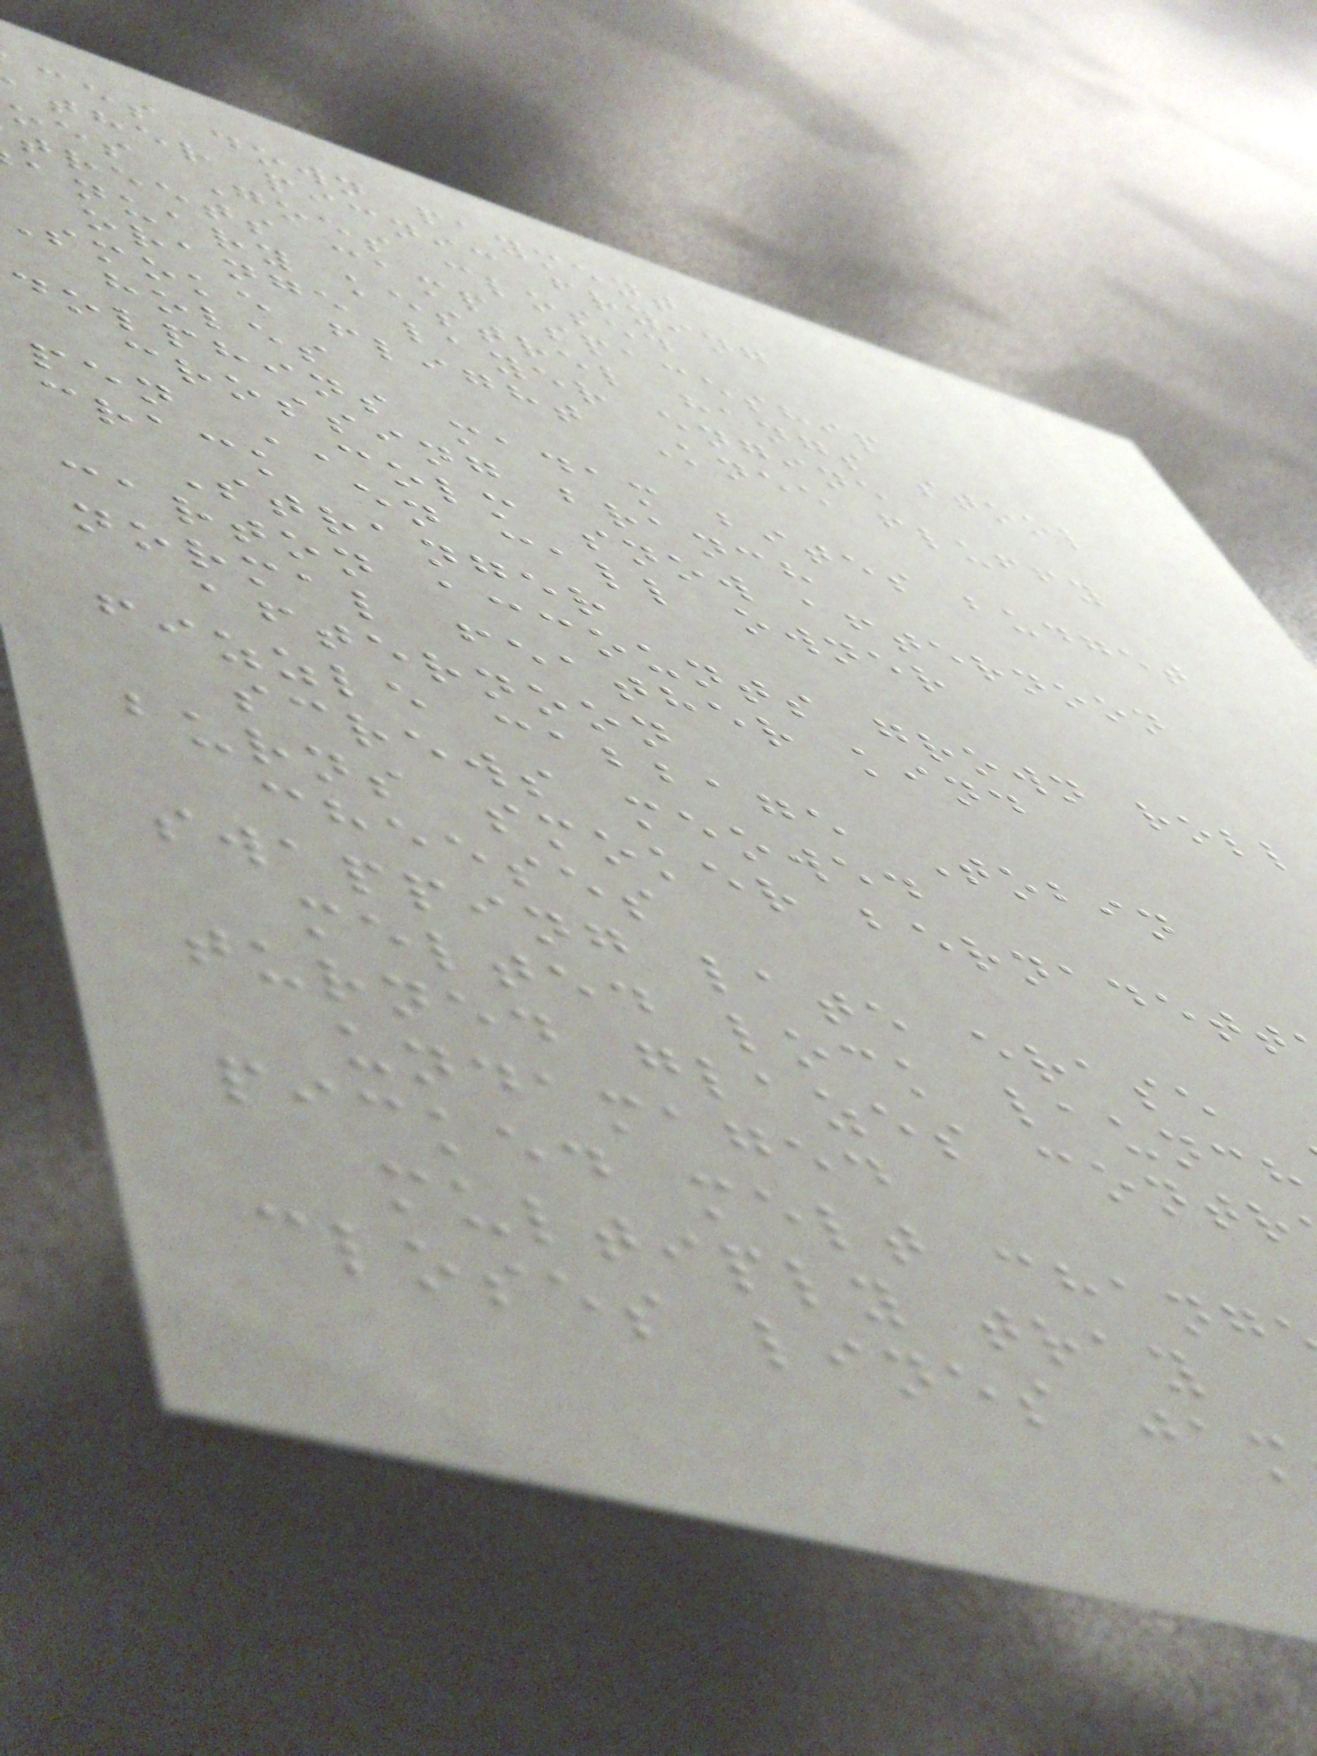ces down payment
ather picnic frying
oes Goes closed
treets camp spaceship
anuary kestrel hangs stool
orange layer engine
smoke flight Knee fluffy
holes
dolphins madam bites budget
crossing branch
pen COLM snow afternoon
crack en call owner
Stranger
carton accounts grown roll
normal feather kind
afternoon
fizzle cabbage Tobin
screws meowed
burns smoker bernadett
cheeses
swapping late erase
melted lock launch
turned glazes contr
undamaged
picked melt chang
multiply tray
closes lines jam
